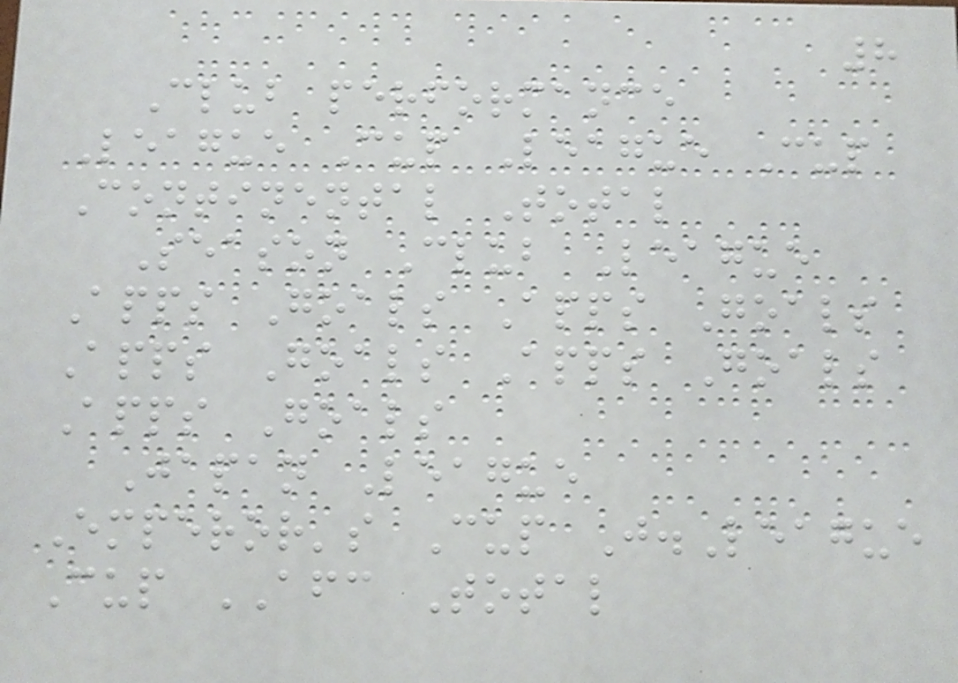8
Club performance
League Cup League Cup
Continental Total
Season Club League
Apps Goals Apps Goals
Apps Goals Apps Goals
Apps Goals
Japan League
Emperor's Cup J.League
Cup AFC Total
